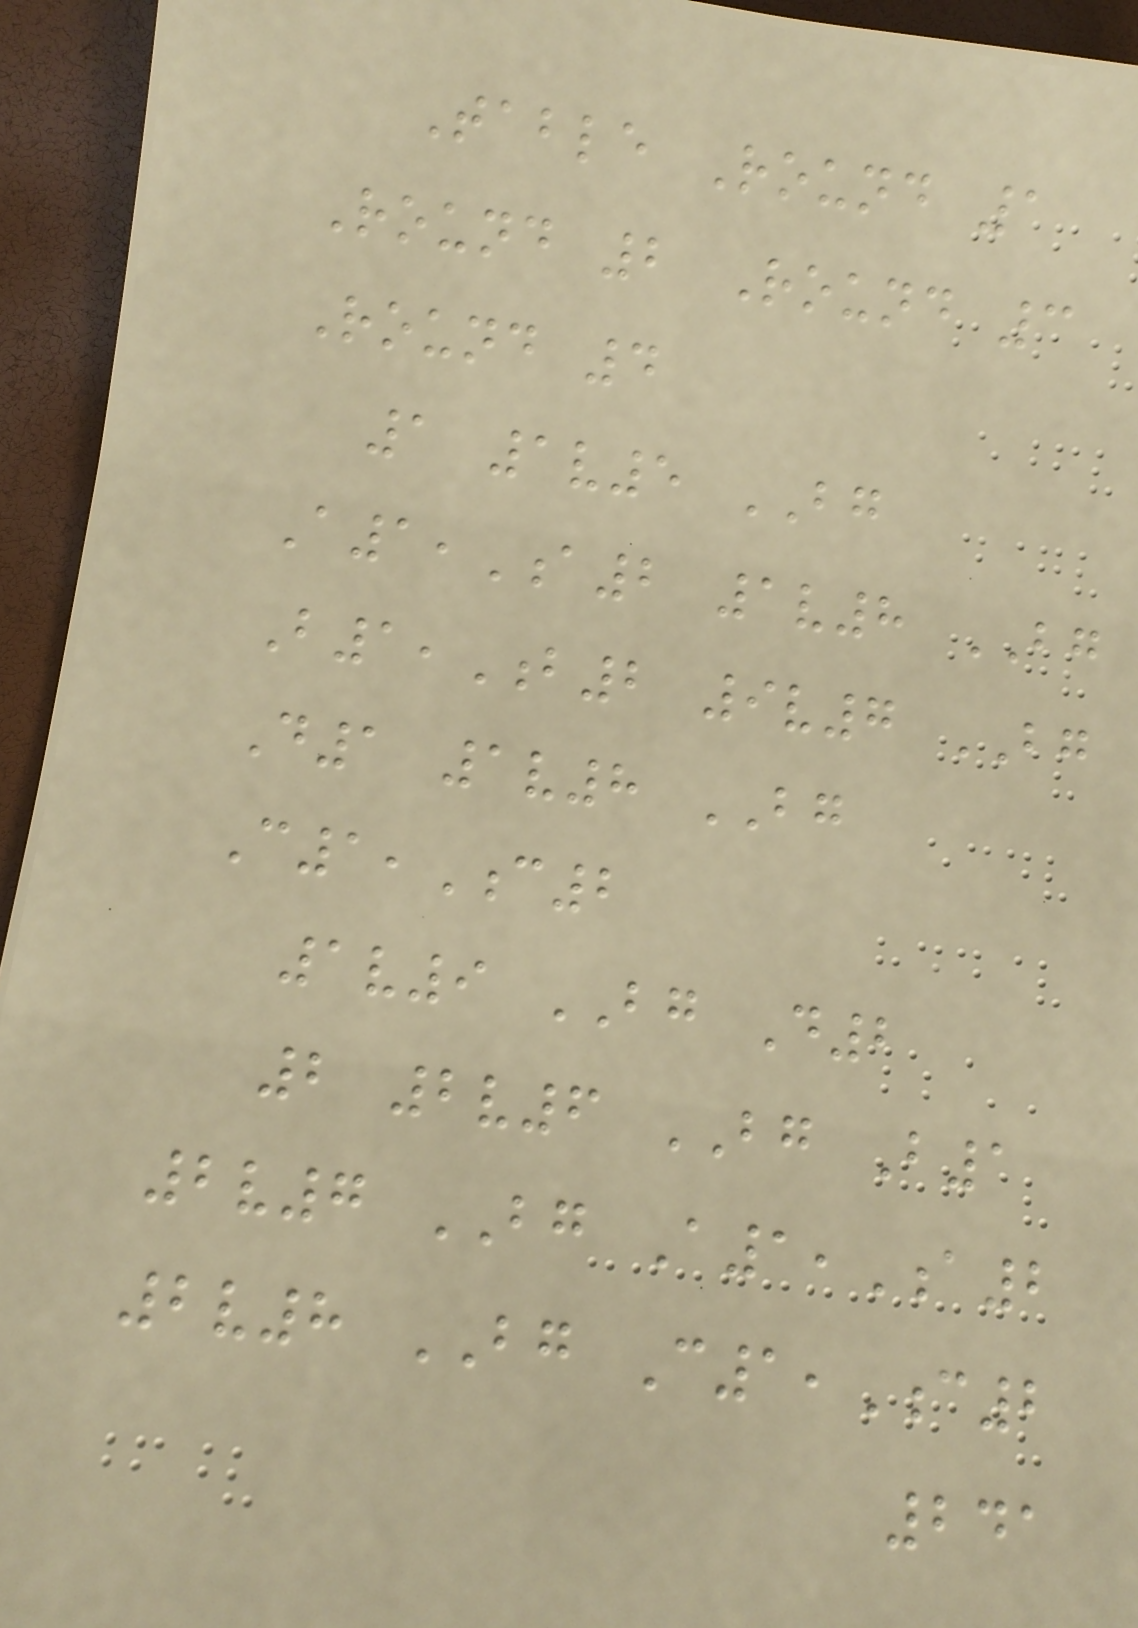Table Round 1
Round 2 Round 3
Round 4
1 1v5 BG
A1,A2 1v8 BG
B1,B2 9v7 BG
D1 1v8 BG
C1,C2
1v9 BG D2
2 2v6 BG B1
2v7 BG A1,A2
2v8 BG C1,C2
241
